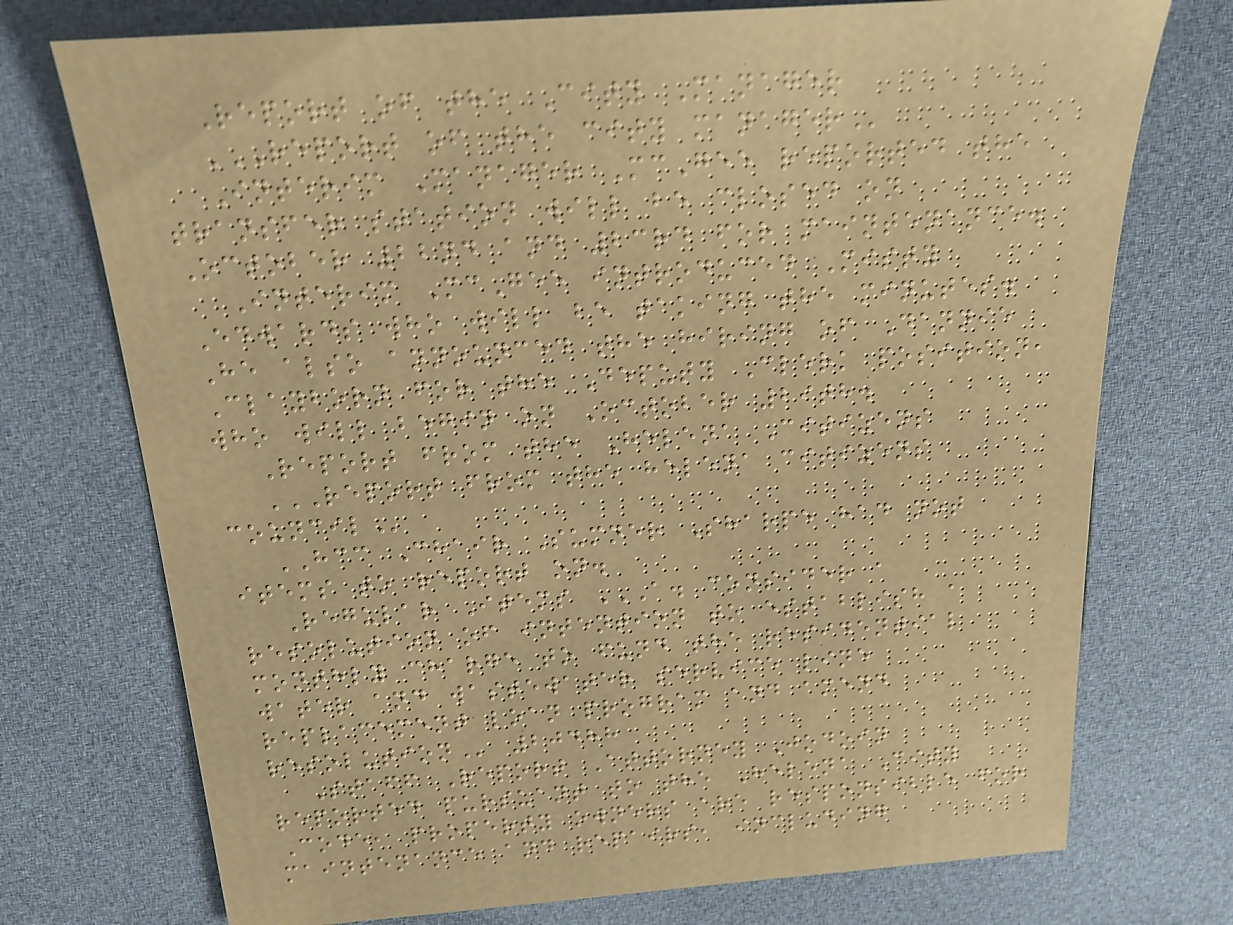Report of the City Manager
REPORT OF THE CITY MANAGER
Interim Manager McGee reported the
transfer station will be closed on
October 22nd and 23rd for maintenance.
Interim McGee introduced Misty
Edwards who will be taking the minutes.
He also announced the hiring of Dannie
Clayborn for the Deputy Clerk position,
who will begin on October 29th.
Report from the Helena Citizens
REPORT FROM THE HELENA CITIZENS
COUNCIL
HCC Chair Sumner Sharpe had not
items to report on.
Regular Items A. CONSIDER A
RESOLUTION OF INTENTION TO ESTABLISH A
MONTHLY CHARGE TO FUND THE RESIDENTIAL
WATER AND WASTEWATER SERVICE LINE
REPLACEMENT LOAN PROGRAM AND AMEND
RESOLUTION 20488
Staff Report Attorney Jodoin
reported pursuant to the Helena City
Code, property owners are responsible for
maintenance and repairs, including
